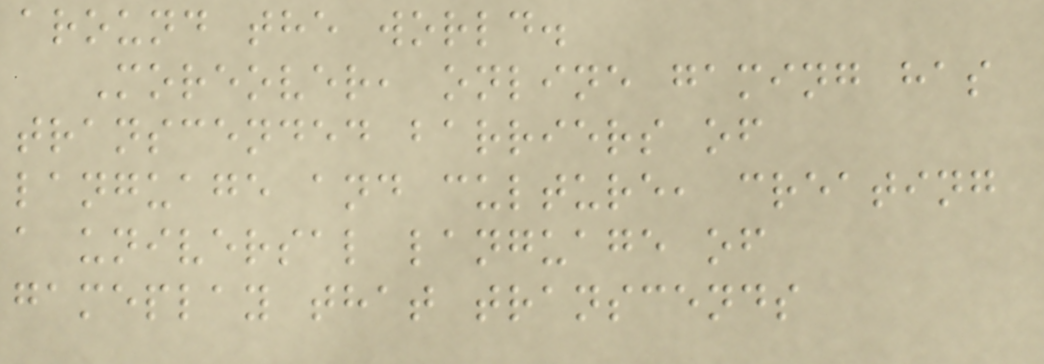around the world.
Moreover, online gaming has
transcended barriers of
language and culture, creating
a universal language of
gameplay that transcends
